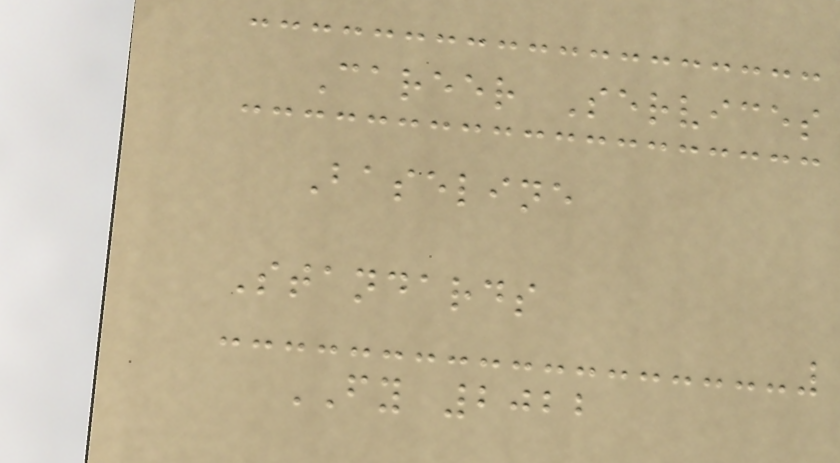Career Services
Baseline
Standards
FY 2022
